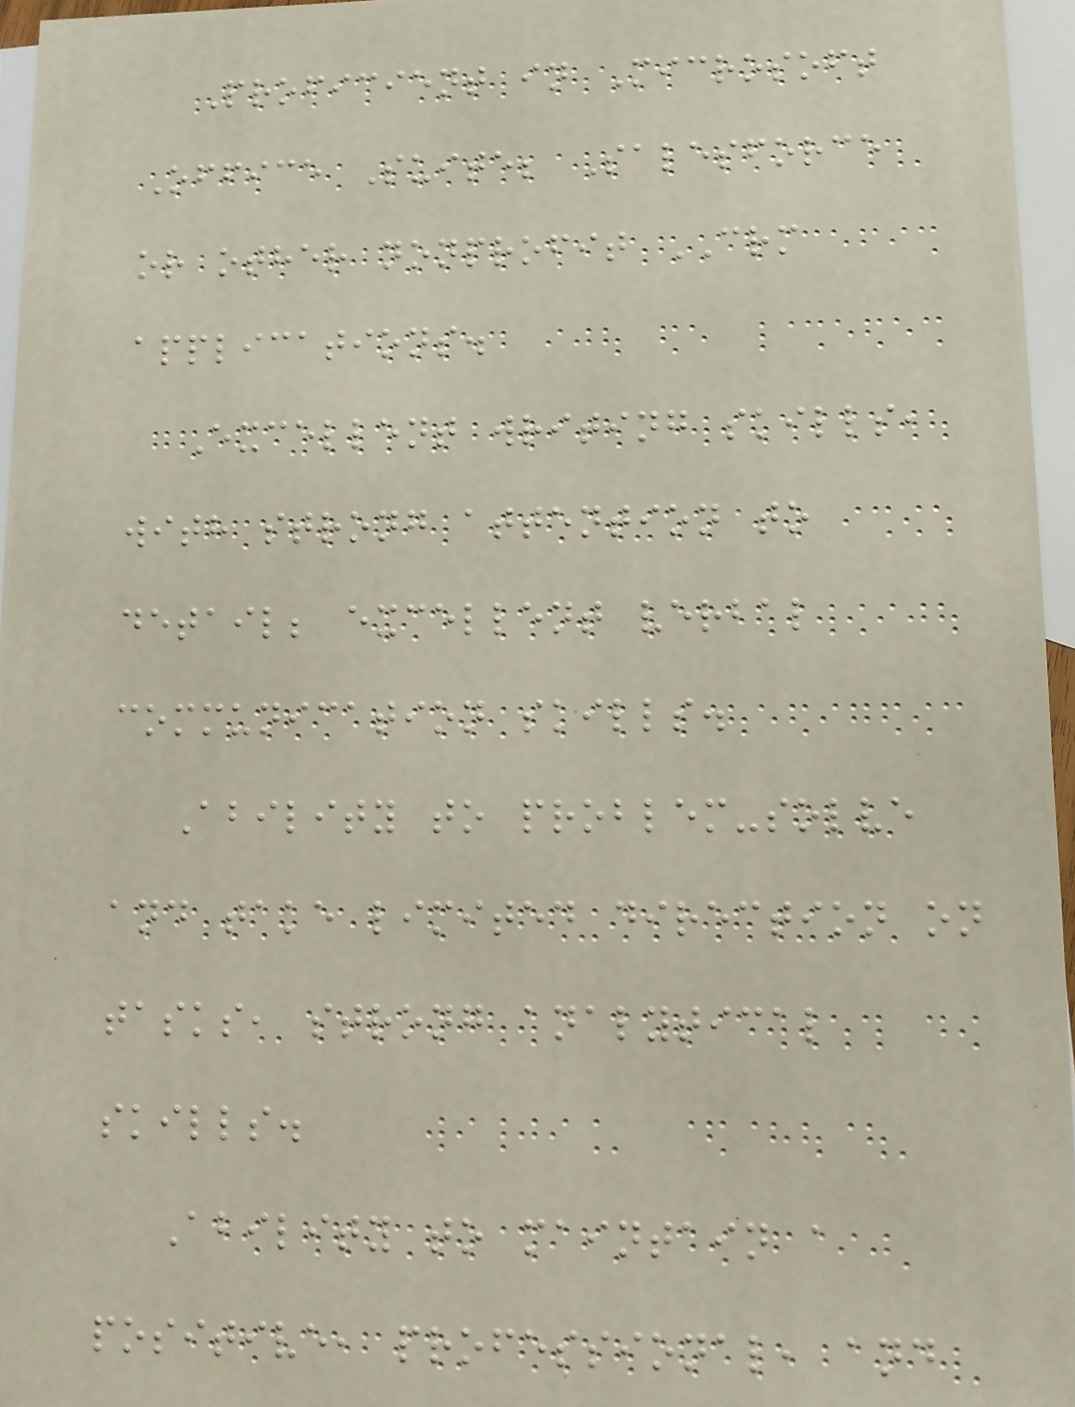Proficient in Microsoft
Office Suite; Salesforce
or other nonprofit CRM
applications.
Excellent writing skills,
with strong attention to
detail; excellent verbal
communication skills.
Ability to problem-solve
and take limited direction on
tasks, strong analytical
skills.
Ability to maintain a
positive, professional, and
